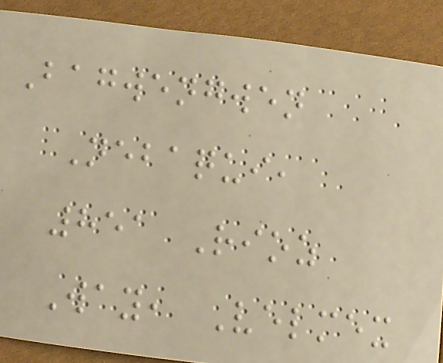Bagwengwen
Nebaqui,
851 Rioz
Way, Velmex
